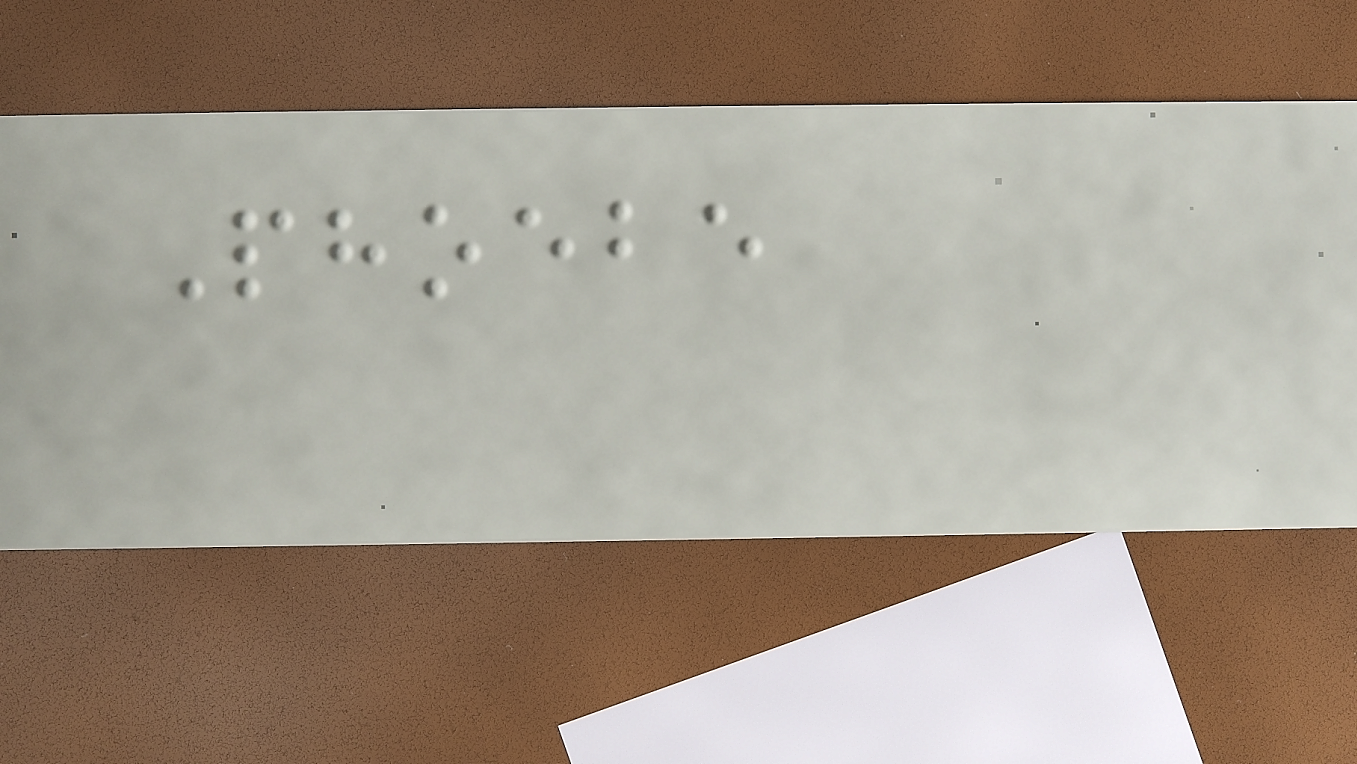Phoebe
